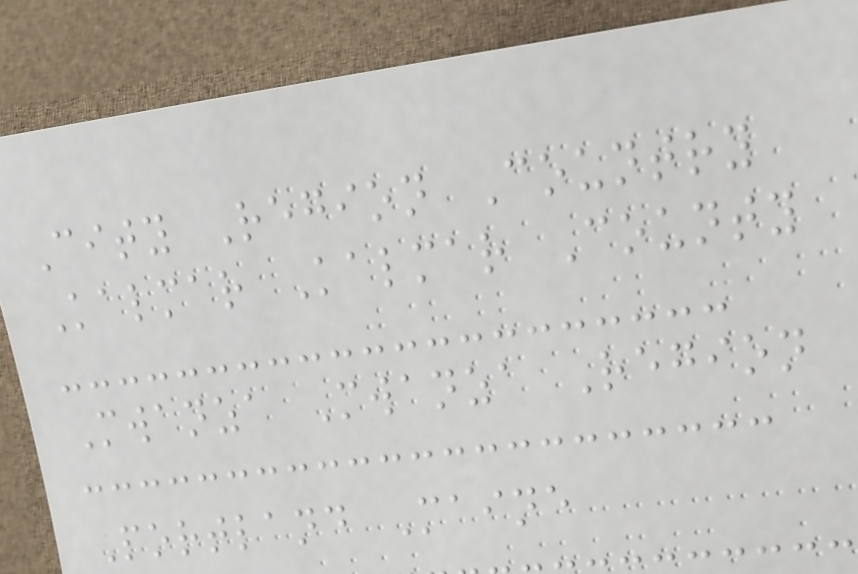City Region Country
Kalmar Kalmar County
Mwanza Mwanza Region
Portland Maine
